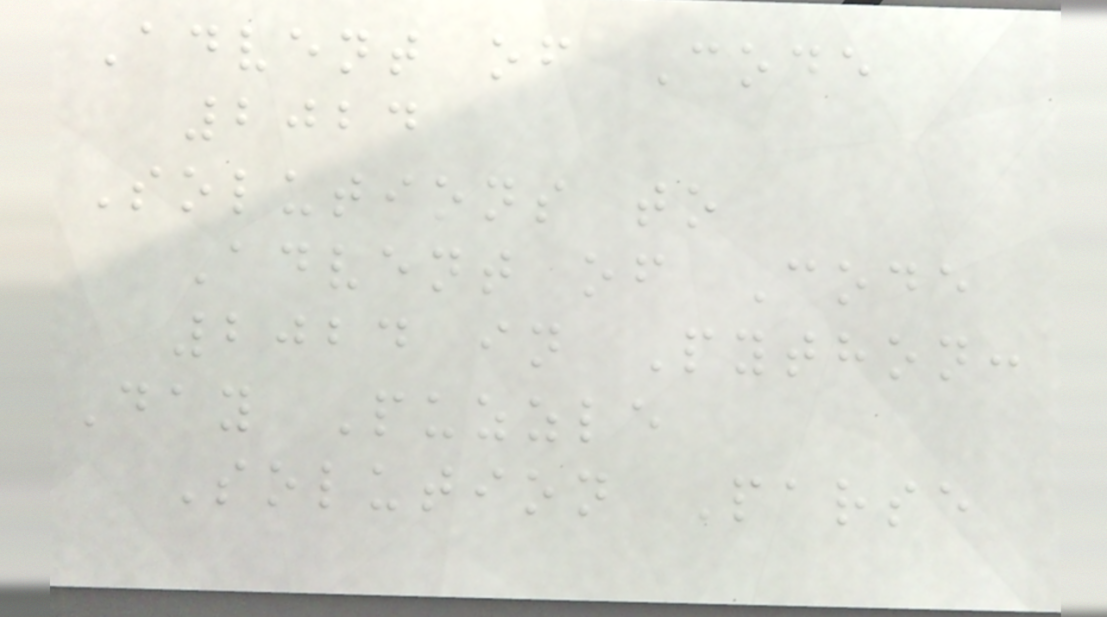Advent of Code
2024
Solutions to
Advent of Code
2024 in Python:
Day Puzzle
Solution Parse
